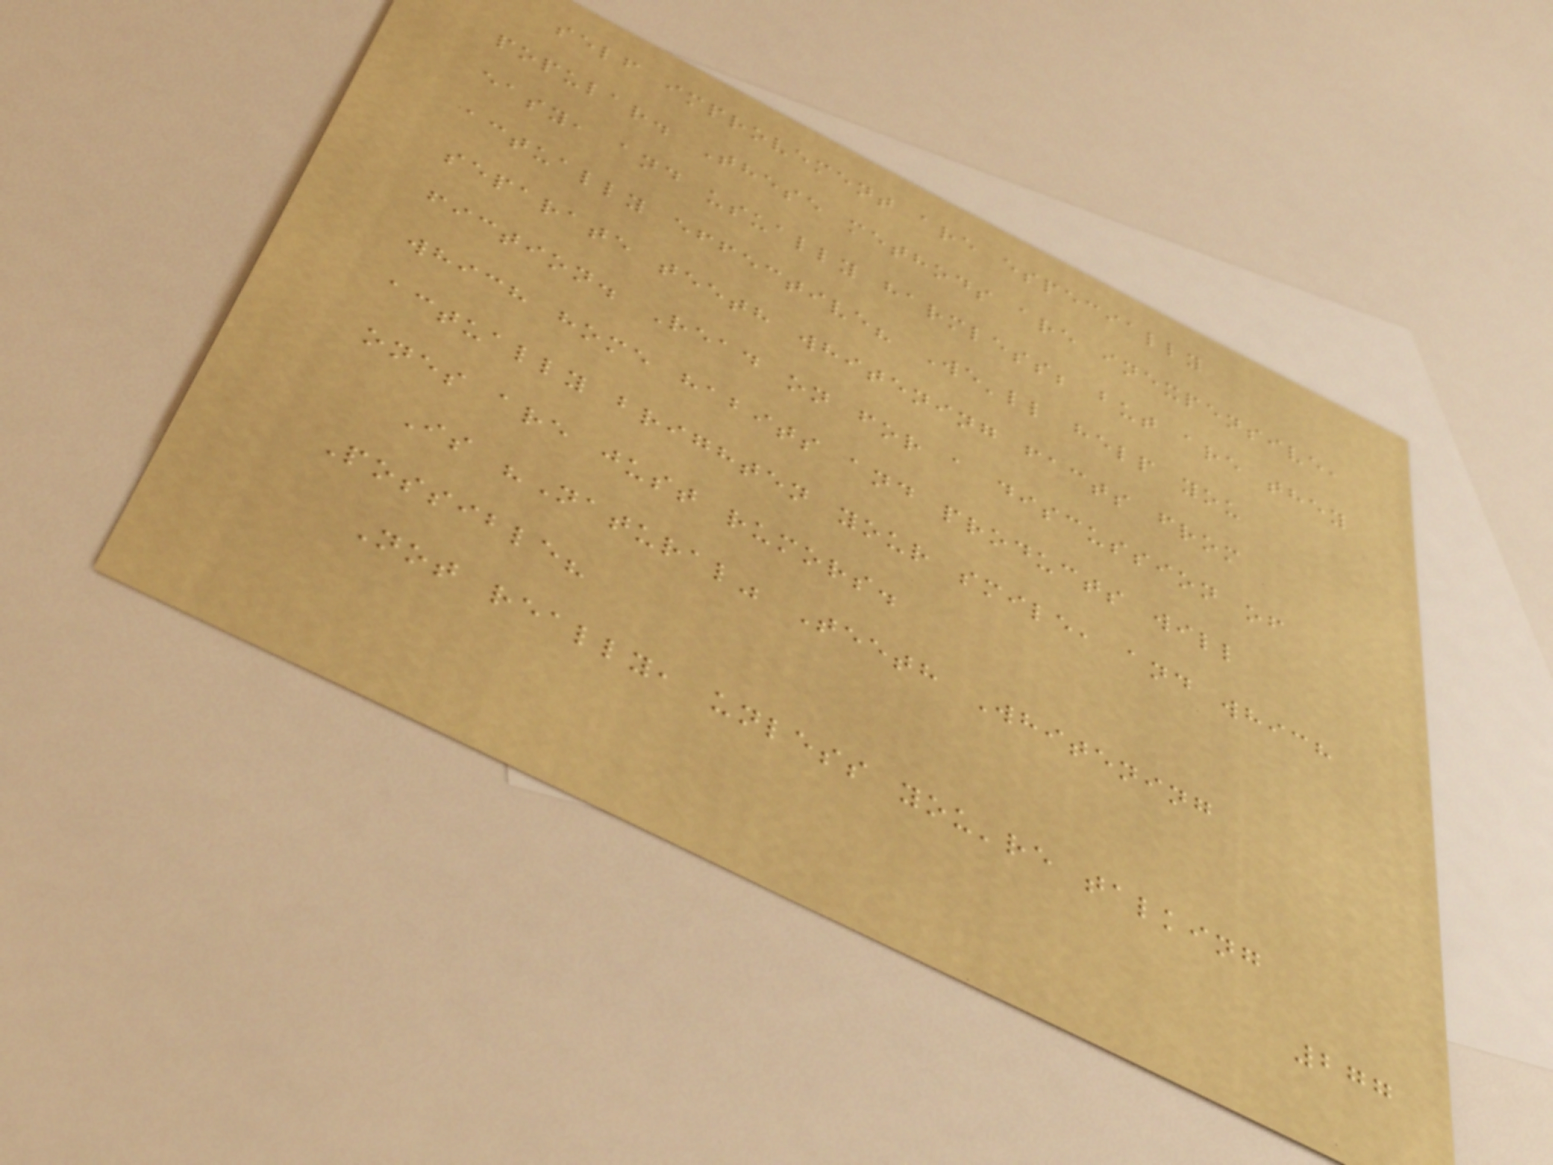self improvement are especially
popular. These methods are inexpensive,
easy, and usually harmless; but are they
actually effective? We'll help you
separate teeth whitening facts from
fiction. Read on for a discussion of
which home habits and products will
actually brighten your smile, and which
ones are just rumors.
Is "Natural" Teeth Whitening
Possible?
Not really, unless you're talking
277
